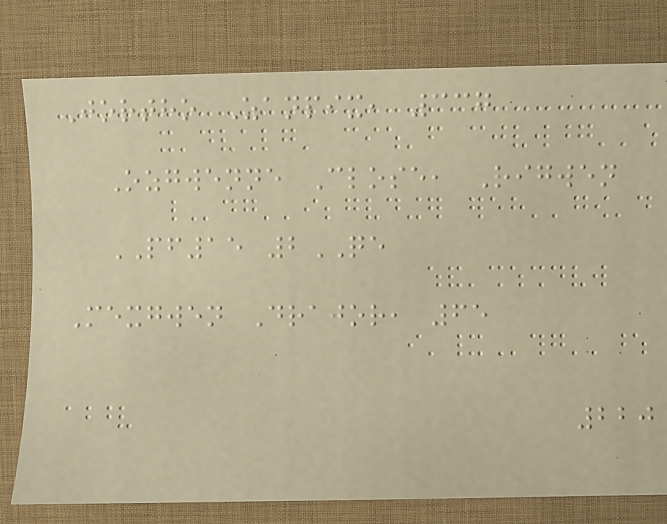Jortho Zanpix, 337
Ozgwenne Close, Rigwen
PF15 2QE
Mexgwen Drajor, 65
220
